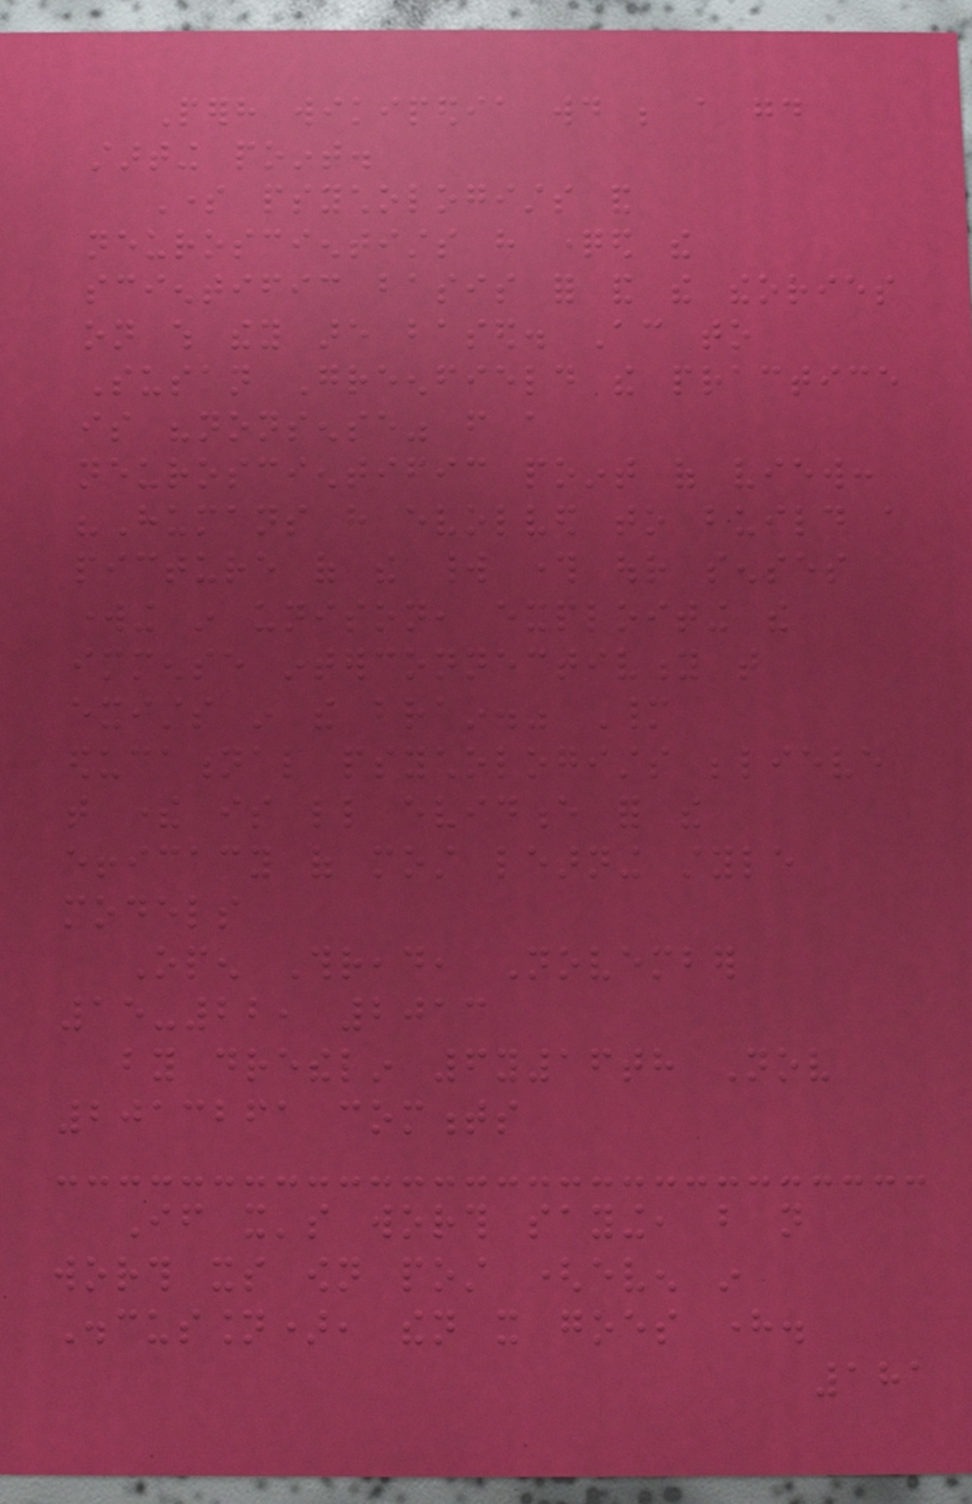Perhaps wikipedia would be a good
starting point.
Some psychologists and
neuroscientists have questioned the
scientific basis for and the theories
on which they are based. According to
Susan Greenfield the practice
is "nonsense" from a
neuroscientific point of view:
"Humans have evolved to build a
picture of the world through our senses
working in unison, exploiting the
immense interconnectivity that
exists in the brain." Many
educational psychologists believe
that there is little evidence for the
efficacy of most learning style
models
Open Thread, November
15-22, 2013
by drethelin 6y16th Nov
2013261 comments
If it's worth saying, but not
worth its own post (even in
Discussion), then it goes here.
181
